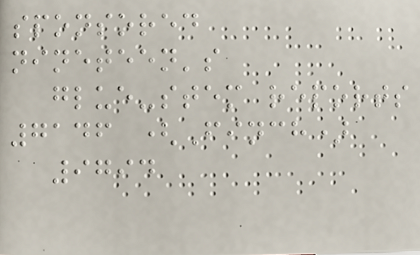sponsored
nineteen's
glue-stem reports
7146 (Finch)
9794
